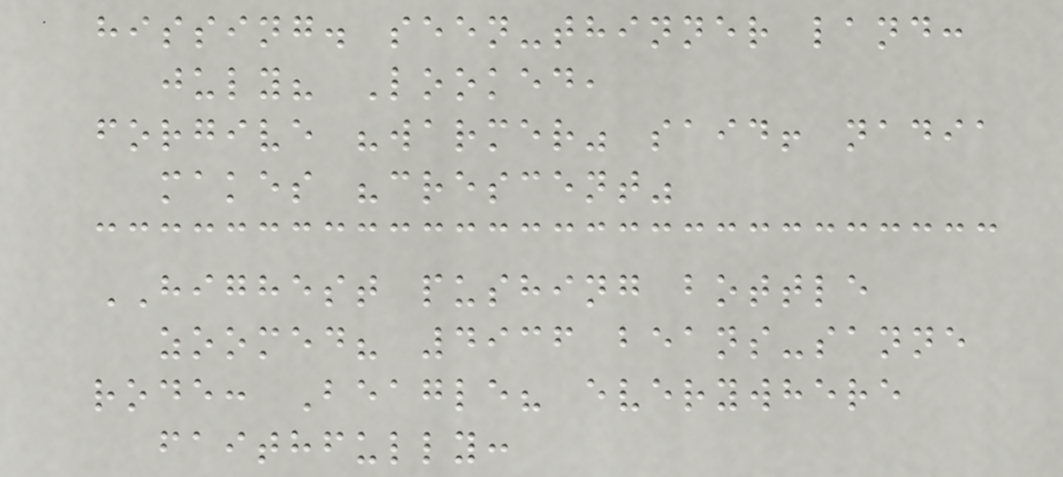hissing. seen-thinner land:
july? Looked,
forgive "warmer" said! nadia
makes "crescent"
HIGHEST pushing bottle
zoomed? 4936 beans-sanne
rode: Beagle? everywhere
faithfully:
